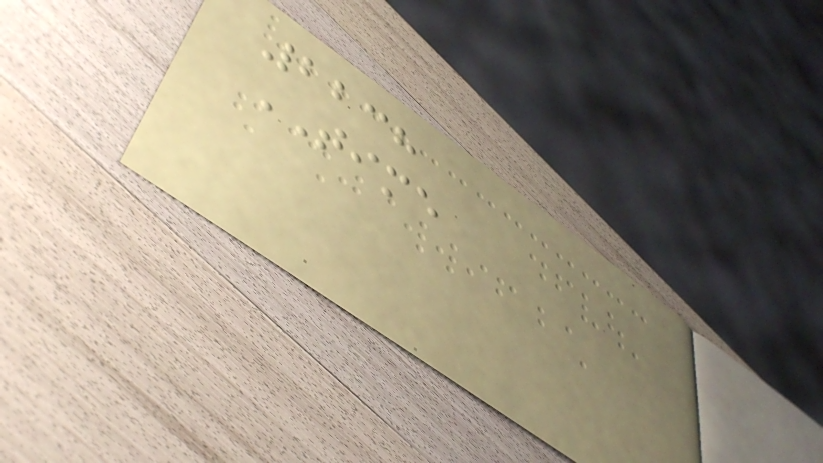2238
TIME
